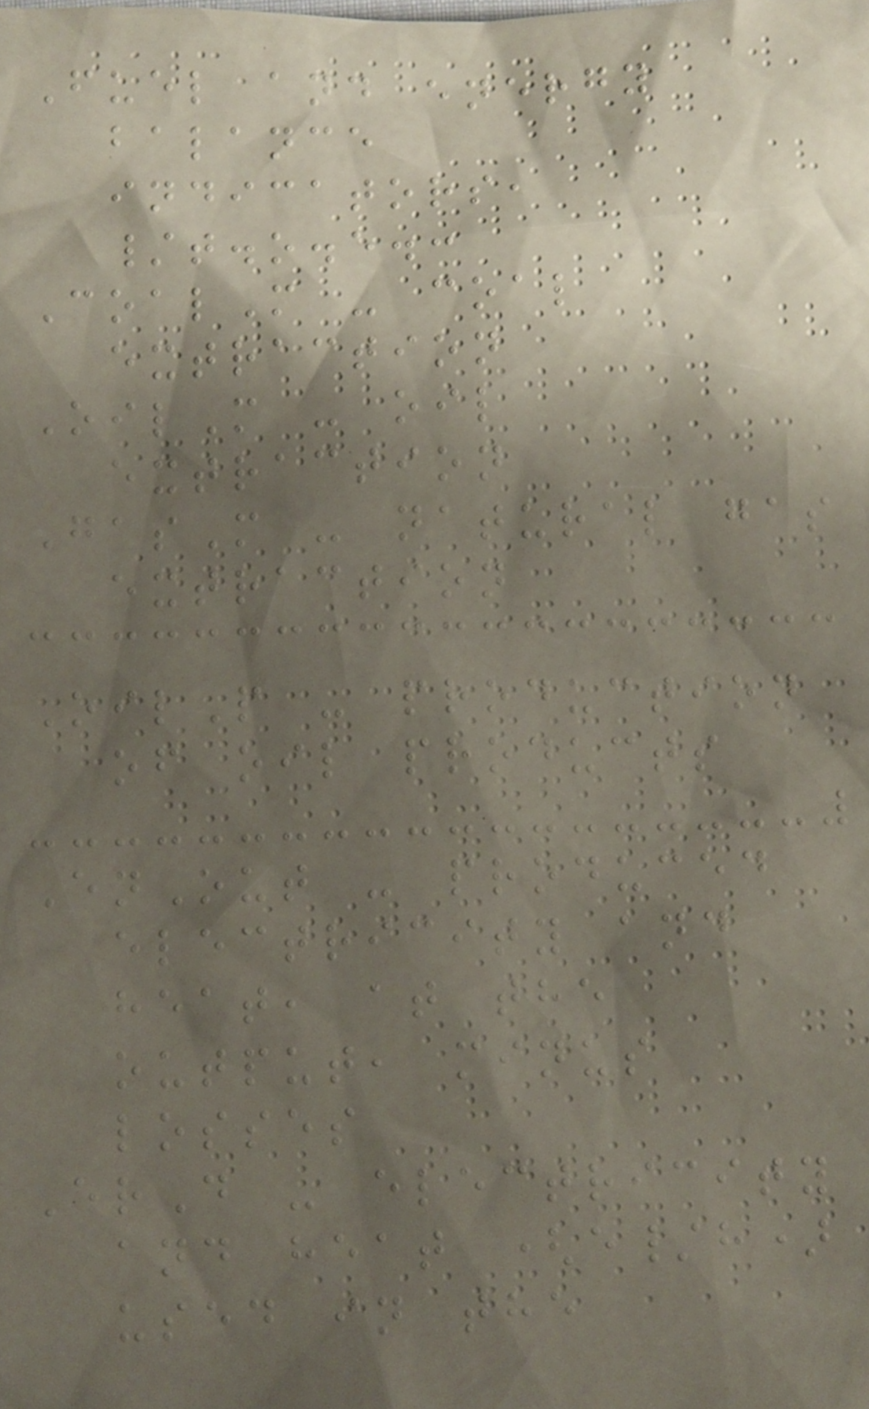Fuel and energy
balance
indicators,
/t.o.e.:
CoalM - coal
extraction
OilM - oil
extraction
GasM - natural gas
extraction
OilP - production
of oil products
EnOut - produced
electricity and
heat, at the
output, minus
losses
ErD - electricity
and heat (e/h)
used in the
